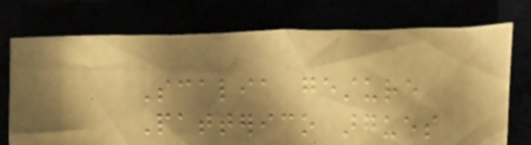Scalia gesture
Patterico argues
